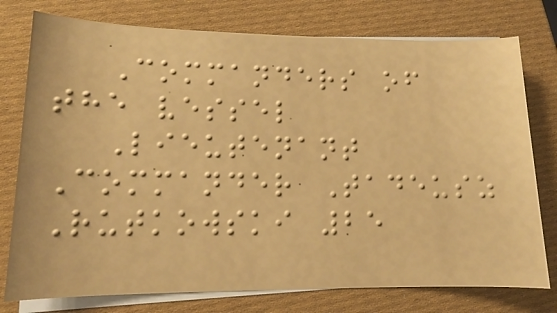Commanders of
the vessel
Lieutenant
Commander Tadeusz
Rutkowski 25
